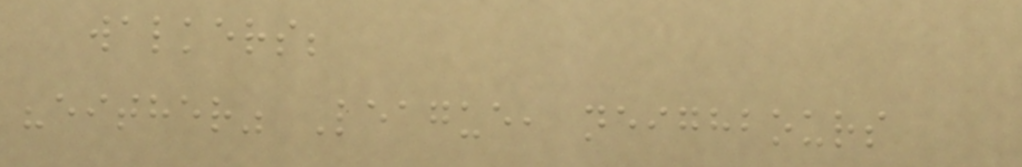walkers;
"either" League, neighbours
